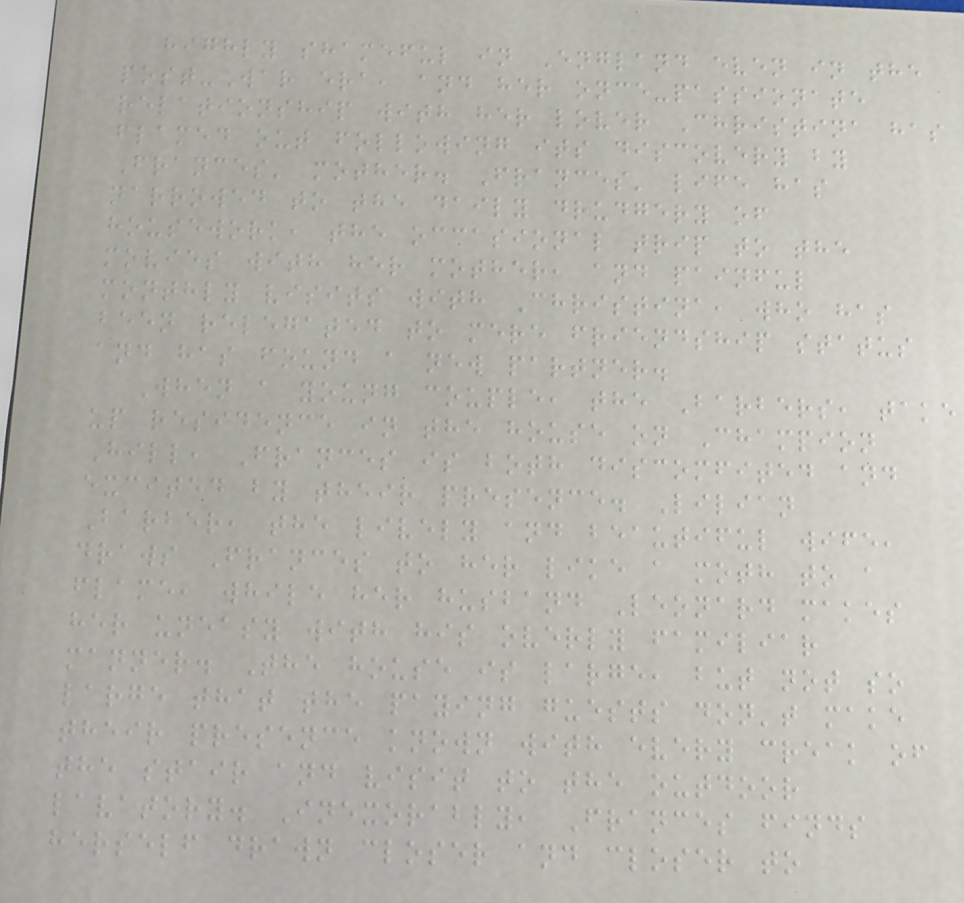highly shameful in England even in the
post-War era, and her once-passionate
relationship with her lover Christina has
flamed out following its discovery by
Frances' mother. Frances' life has
narrowed to the daily drudgery of
housework, the occasional trip to the
movies with her mother, and painful
monthly visits with Christina, who has
been relegated to mere friendship status
and has found a new partner.
When a young couple, the Barbers, take
up residence in the house on Champion
Hill, Frances is both discomfited and
excited by their presence. Lilian
Barber, the lively and beautiful wife,
draws Frances to her like a moth to a
flame, while her husband Leonard makes
her uneasy with his overly familiar
manner. The house is large, but not so
large that the paying guests don't make
their presence known with every creak of
the stair and visit to the outdoor
lavatory. Inexorably, Frances finds
herself drawn closer and closer to
